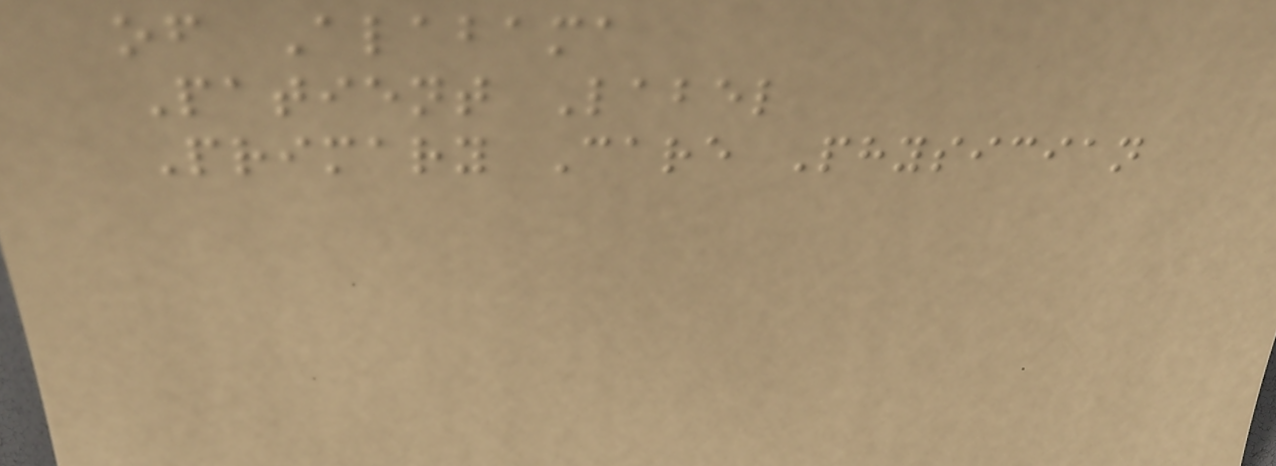of Alabama
Patient Label
Primary Care Physician
